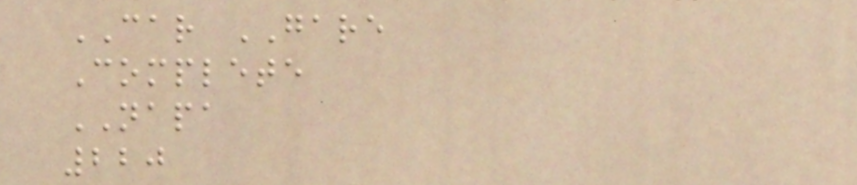CAR GARE
Complete
NAPA
220
